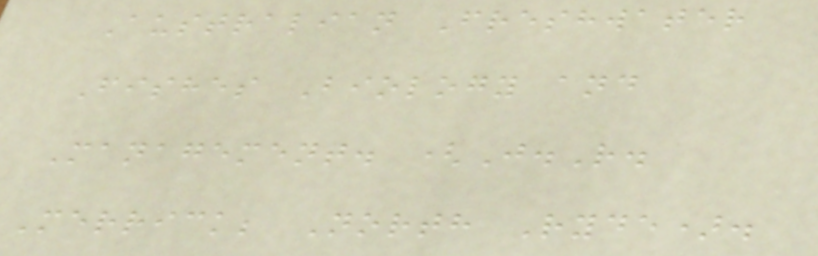Australian Freshwater
Fishes Biology and
Management. (J.R.
Merrick; North Ryde).
